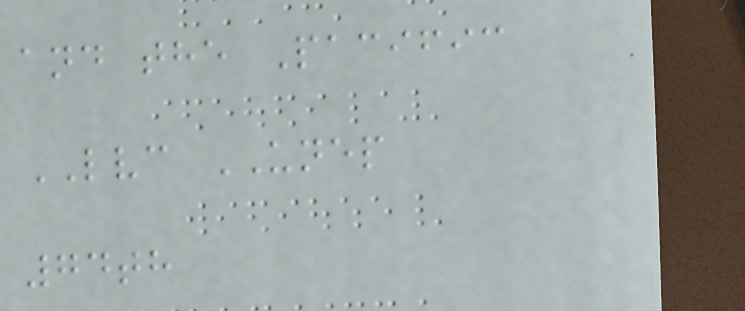and the Pacific
LVC UNEP
74th
